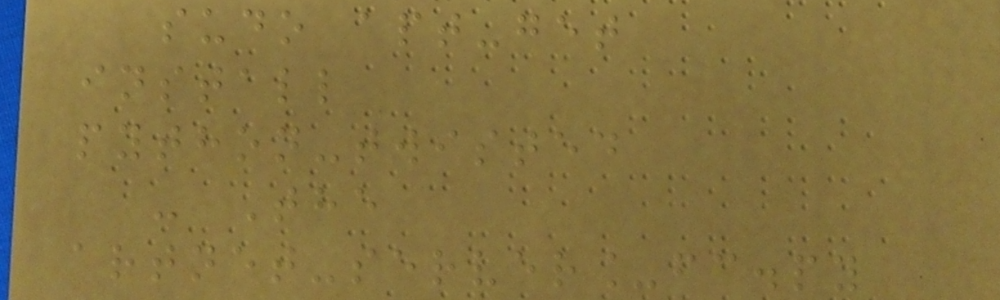sudo apt-get
install
python-twisted
- The
artnet-server_fc.py
